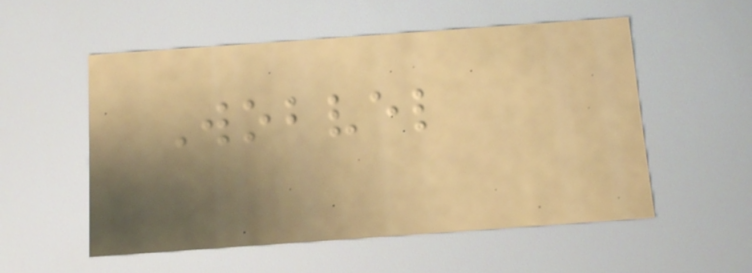Wobvel
